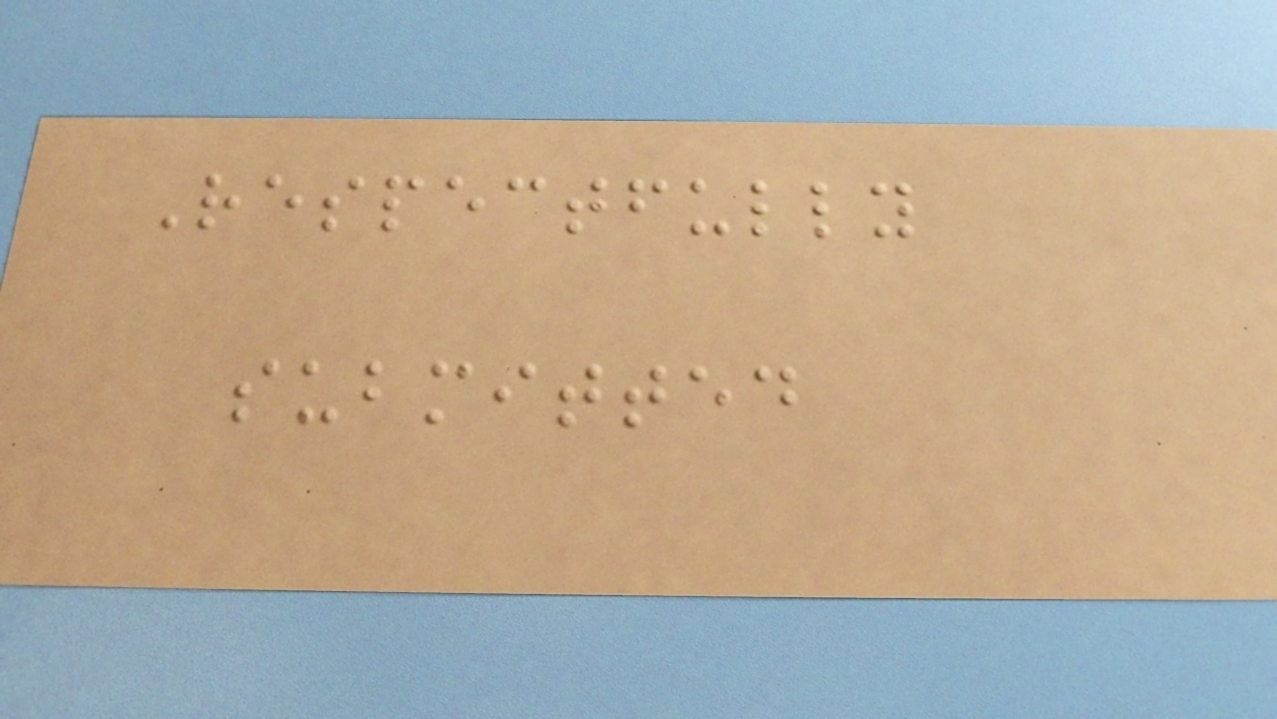Respectfully
submitted
